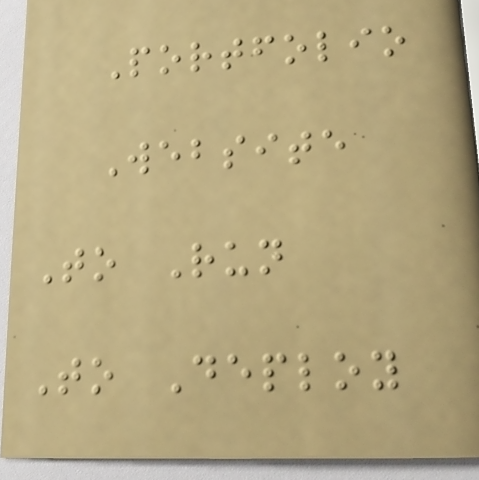Portfolio
Website
To Run
To Deploy
